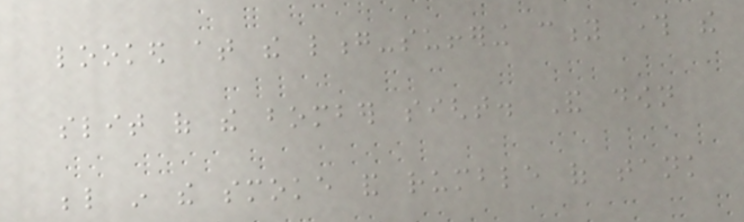looked at the long-suffering city through the
slit of the bomber sight. And down
below in the smoke and rumble of tank
